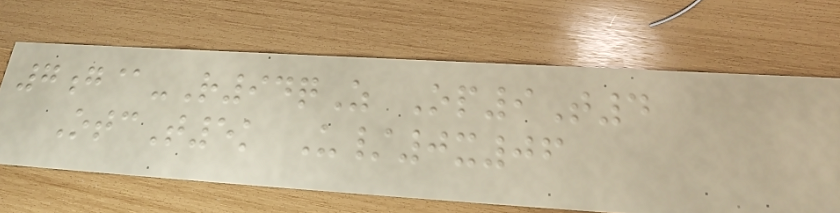7g@-R94qZ Op9T4
OtcT5k U/0x06
